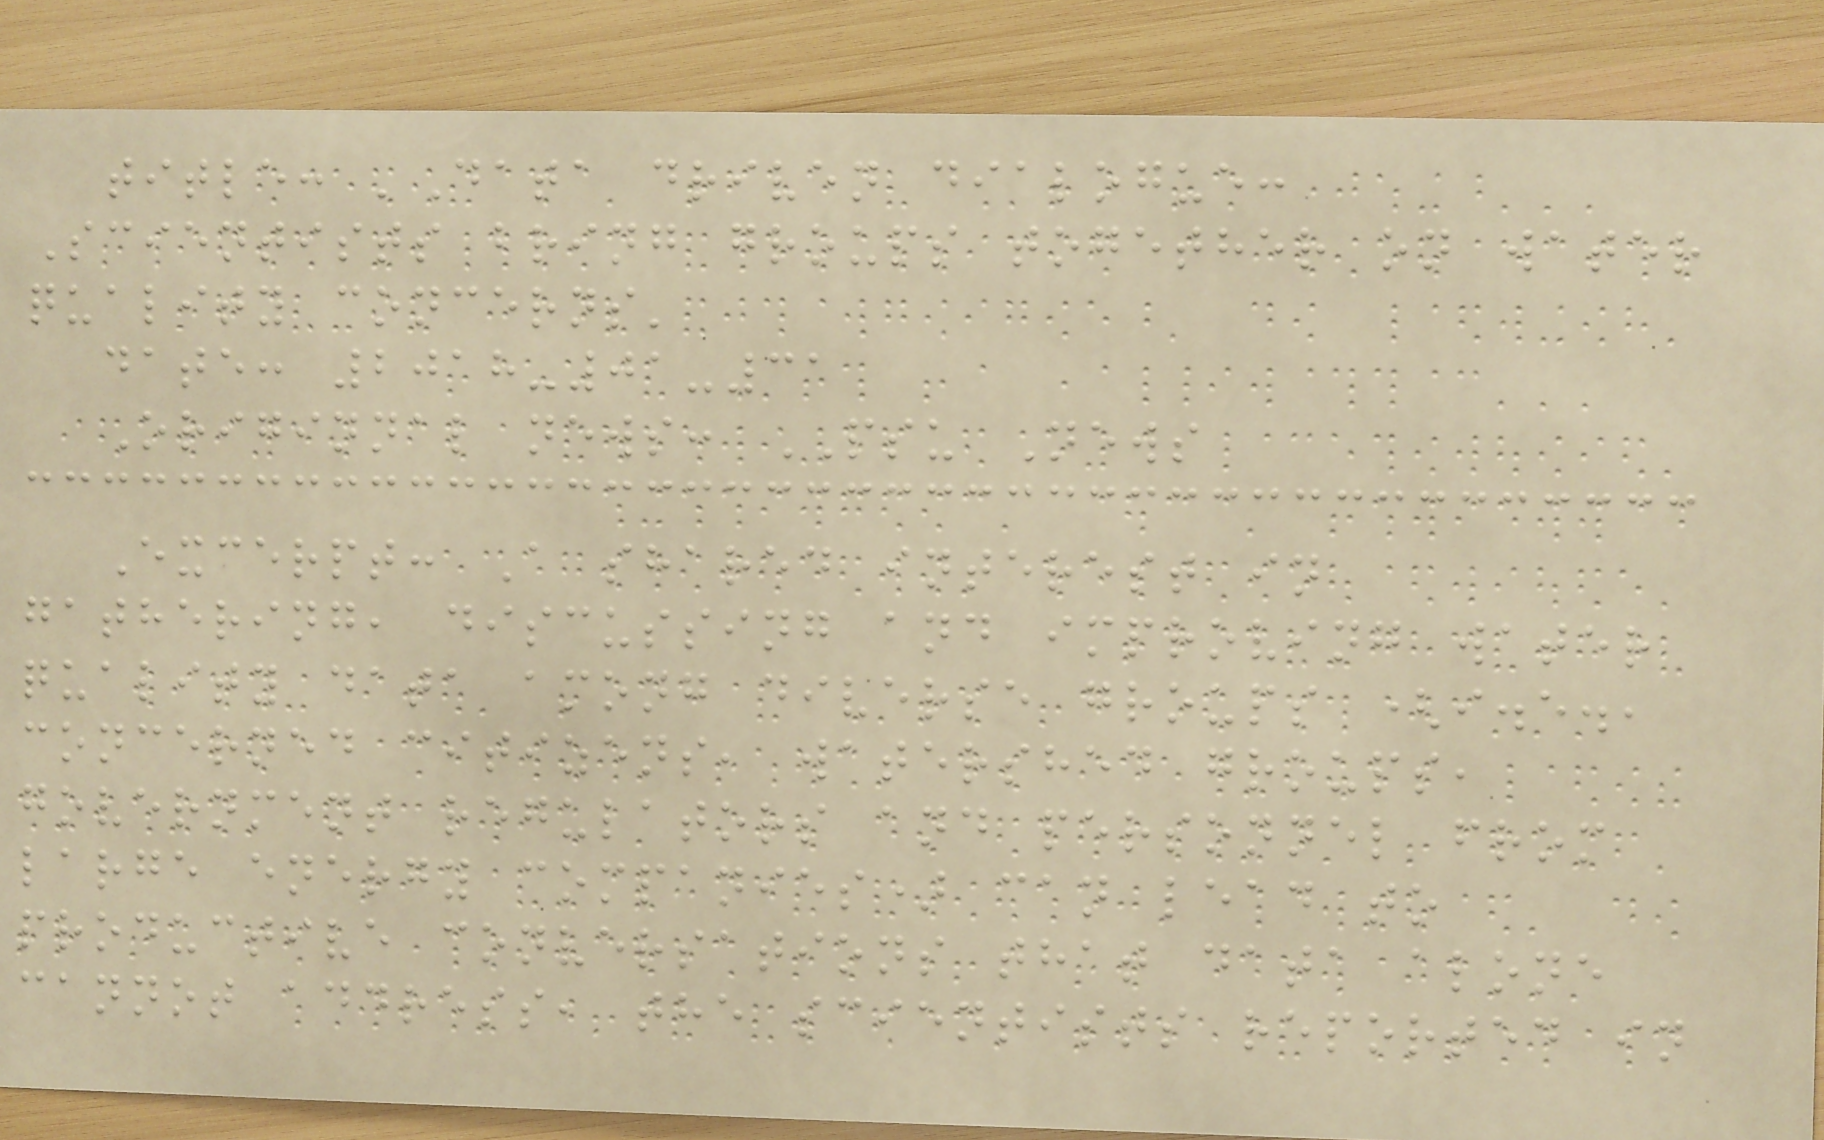title: 'Data driven dialogue:
Scientists bring groups together on water
quality concerns'
date: 2018-01-31
Originnal news: PSU News
Excerpt: A shared interest in
gathering, discussing and improving water
quality data among diverse groups (i.e.,
concerned citizens, watershed groups,
government regulators and personnel from
large energy companies) can lead to
productive conversations that data alone
cannot address, the scientists reported in
